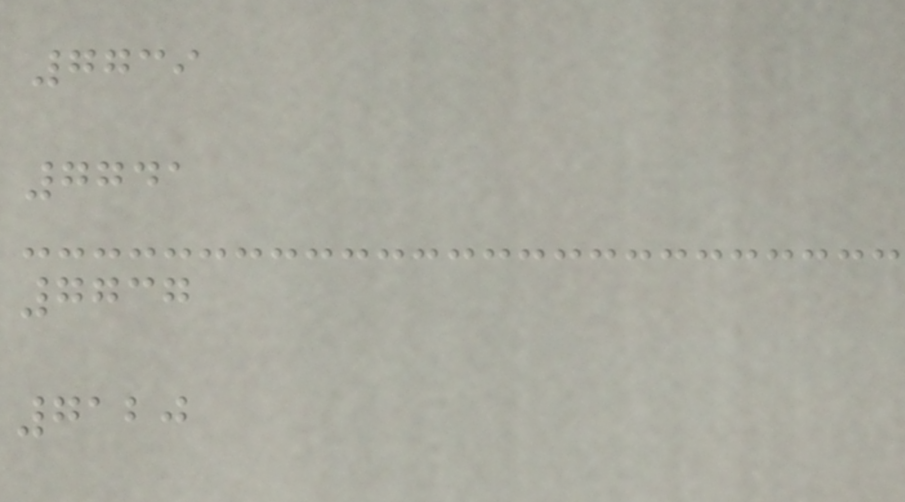7739
7741
7737
7120
